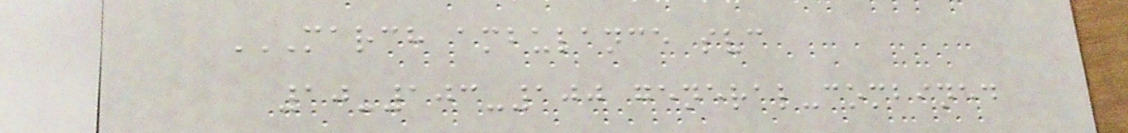MARCH AMBULANCE SVC
10-103-100 GENERAL-COMBINED
